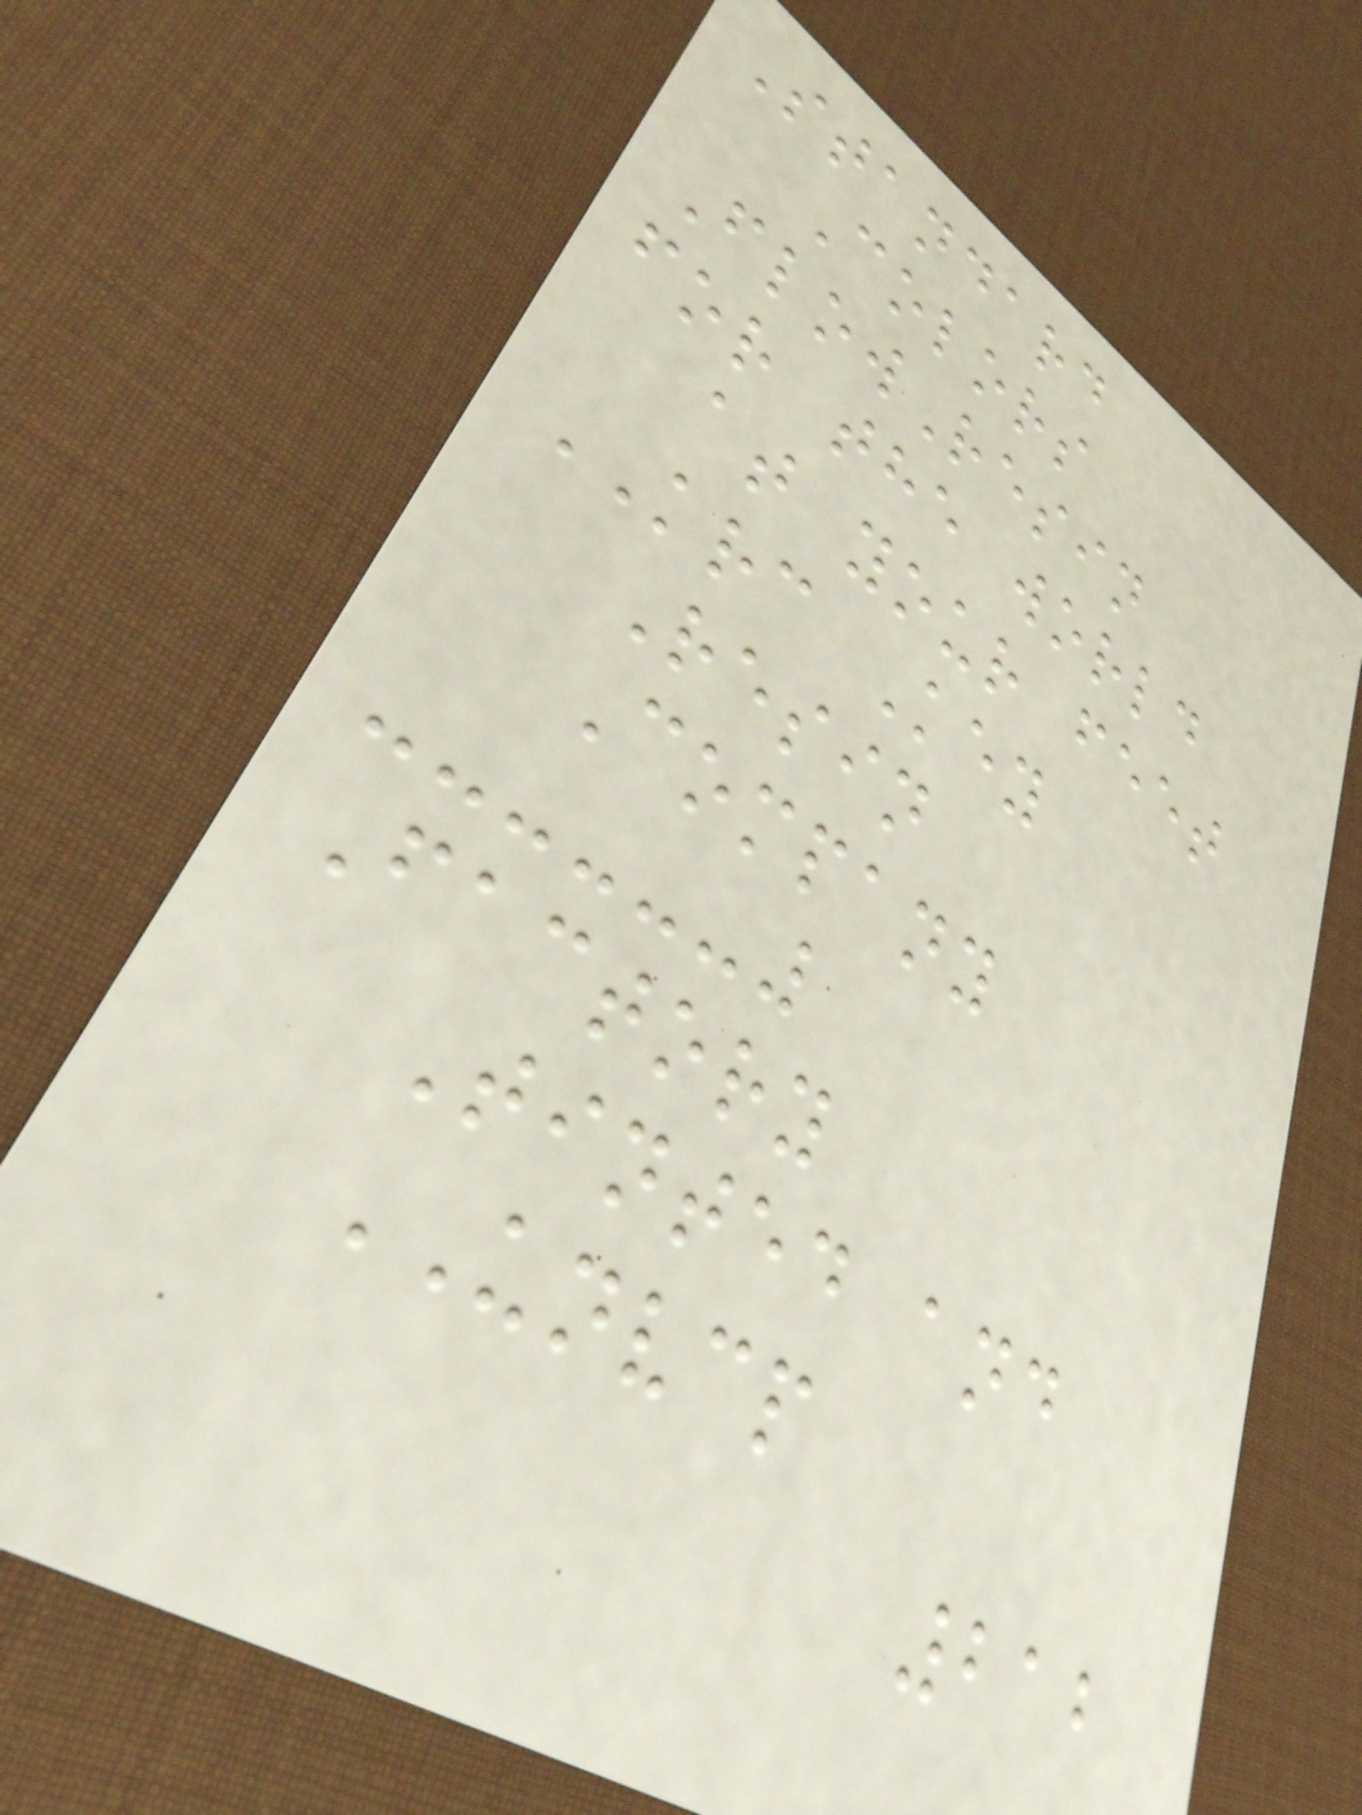Standard
Colors
FlowResin
for the world
at your feet
KRC Key
Resin
Company
Factory
Tinted and
UNVCP
212
